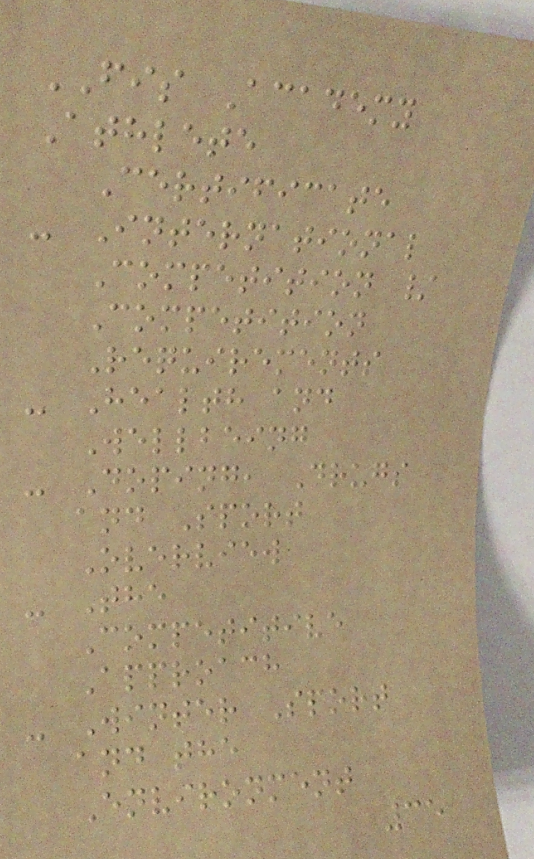FIS Academy
Athlete
Certificate
- International
Competition /
Competition
Requirements
- Health and
Wellbeing
- Doping, Drugs
and Sport
Overview
- The
Competitive
Approach
- Winter Sport
and the
Environment
35
